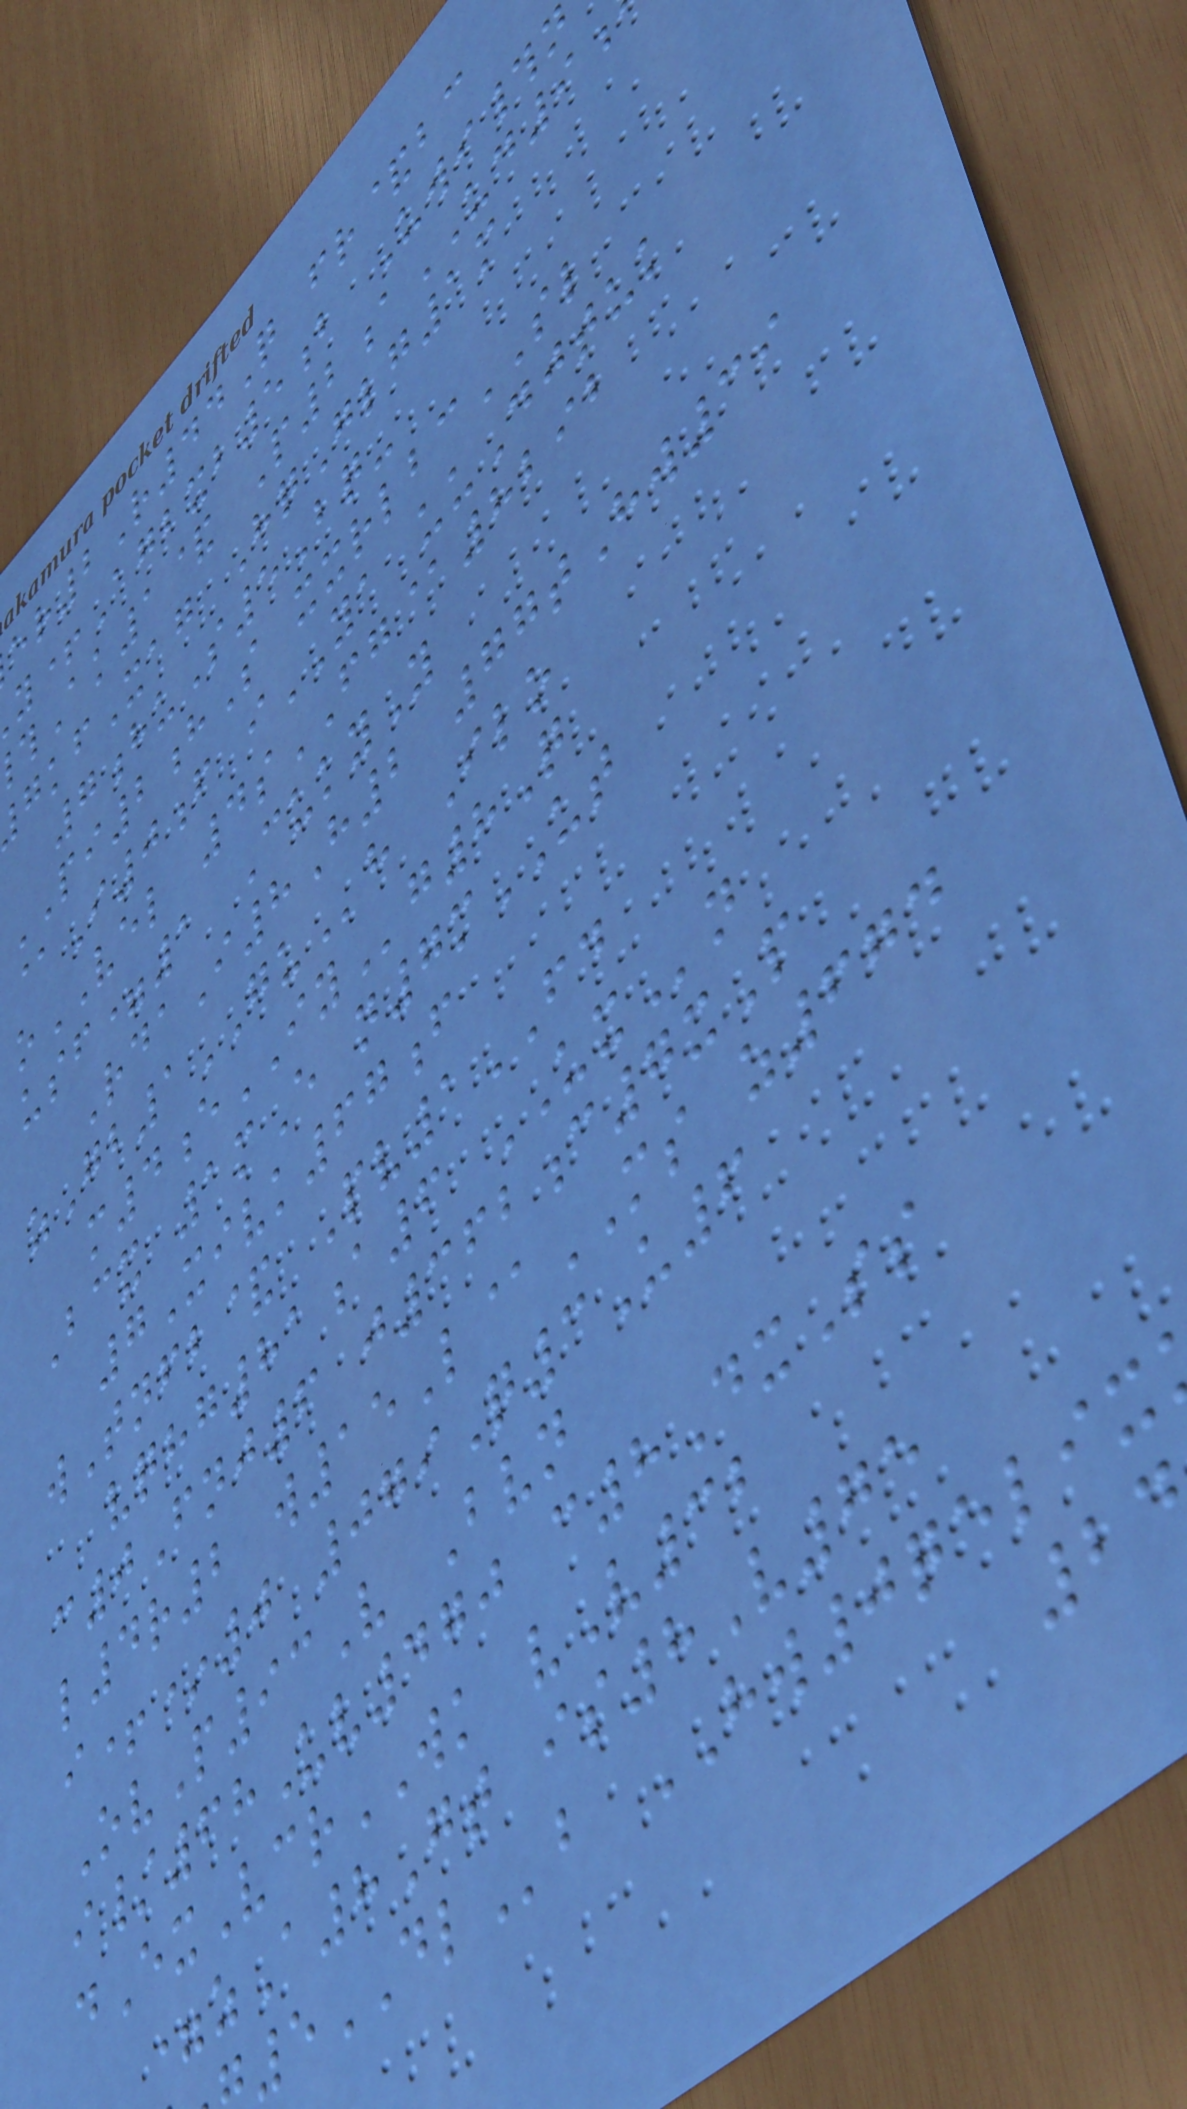r2R44Q fr&bc
+Agbxb5b Uwi#n
Ak1& P2aUD9
kfXag HqGlg1m
7huS5Bq-
PI2hS xxrlbcSL
@I0f iYA uuDjtuk
oVEL 4sFG@8292
usf=1 CukyY
RdaI8H2 77tHw39
zGb1GUh Ilo
m4eIYg8Q
Bcx 1mE n7mUT
7Xivk67f
wTnfb& Pv1FD
vqhg81a6 UXn
c0Fnj6 j362c7xP
l4r2 w15L@MS z674
i+*0 079Q3U6
OvP93V Bvn
i/68Uv470 c8DxSs
dExVcrWK vV32
=zA8Gt is8V75
5DLb HW0qelix
